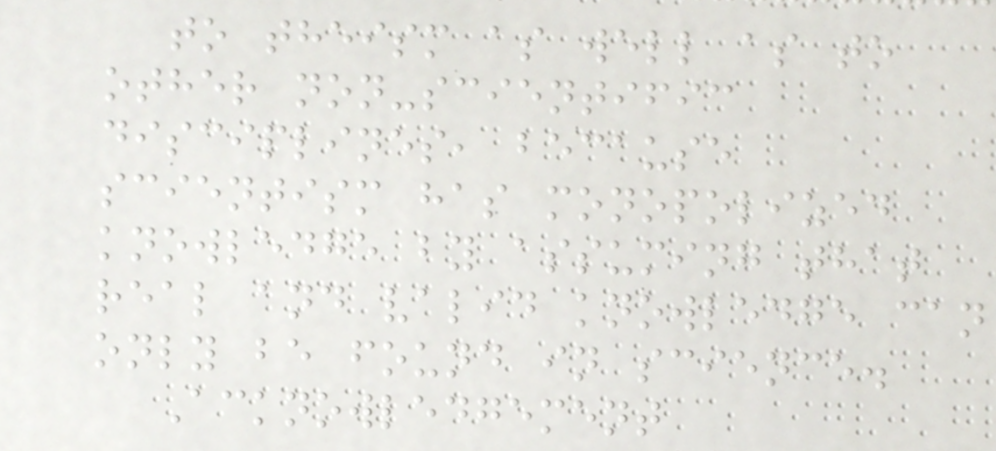to theism as well as to
other non-scientific
disciplines, because
scientism has monopolized
knowledge by assuming that
real and valid knowledge can
only be found in science.
Acknowledgement
